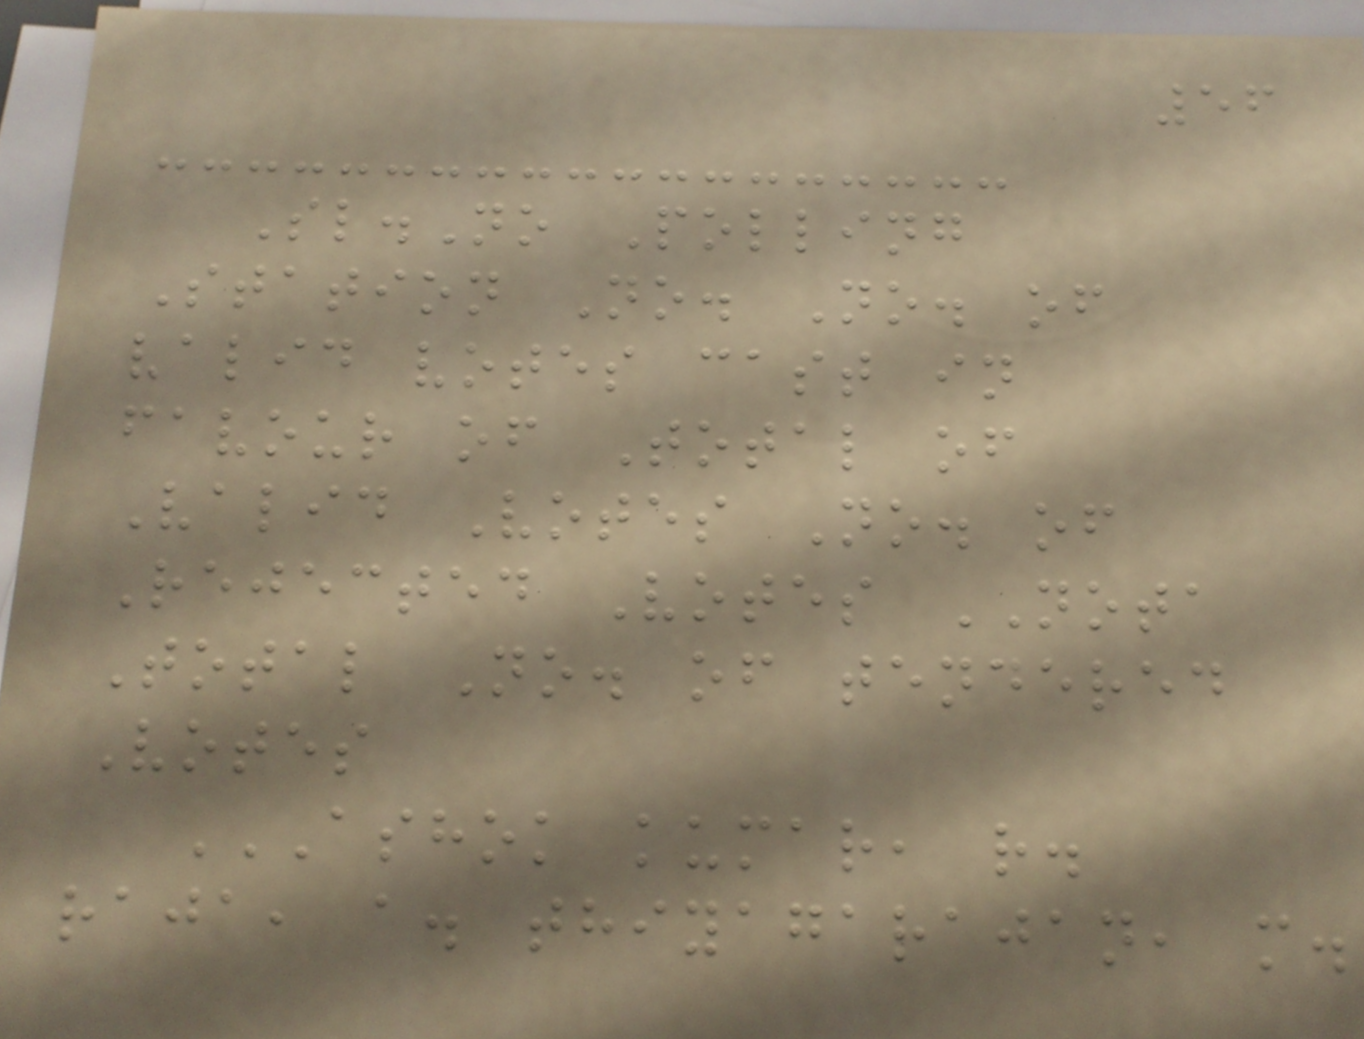56
Sl.No Polling
Station No. No. of
valid votes cast in
favour of Total of
Valid Votes No. of
Rejected Votes NOTA
Total No. of tendered
Votes
ASHOK KUMAR, R.
RAJA, A. THIYAGARAJAN, M.
